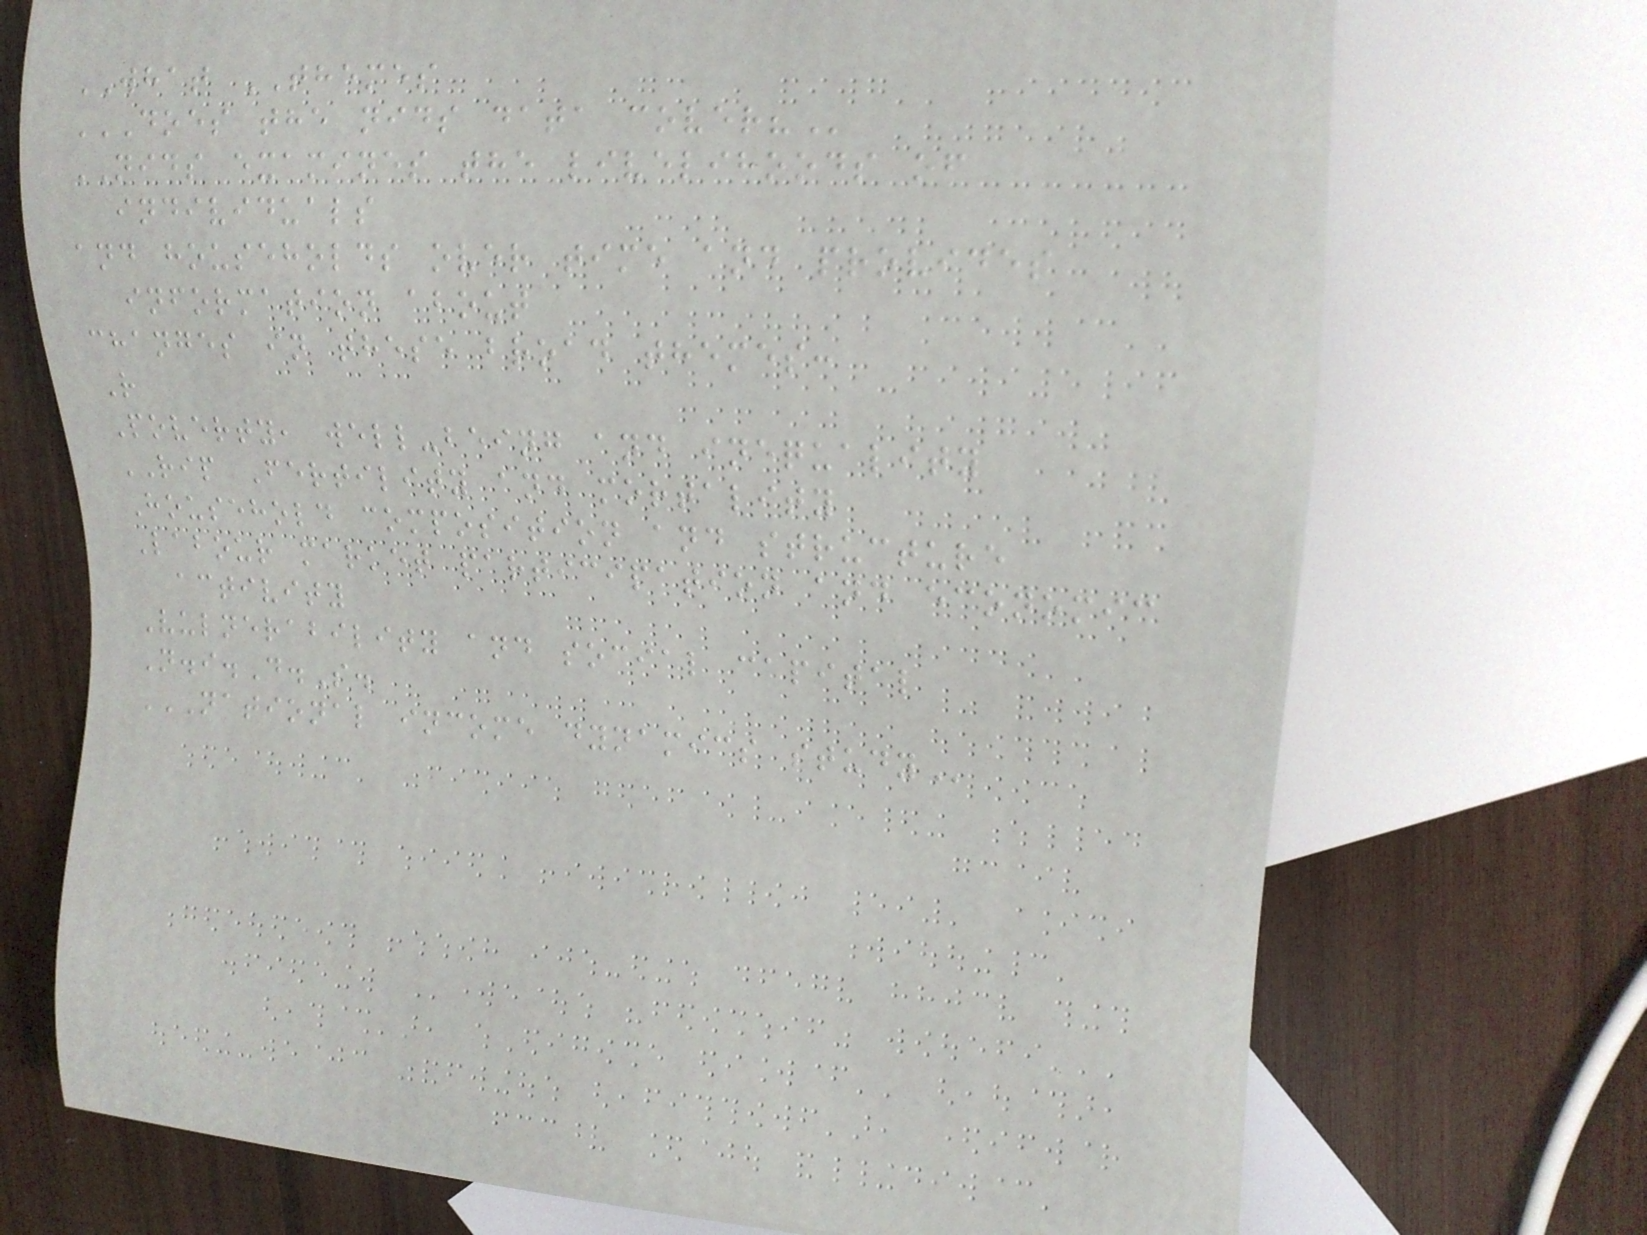WHAT THEMES
DOES THE NIDS DATA COVER?
NIDS examines the livelihoods of
individuals
and households over time and provides
information about
changes in these broad themes:
R
Poverty, well-being and inequality
RIP Fertility and mortality
Household composition and structure
Labour market participation and economic
activity
Vulnerability and social capital
N.i.D.S.
NATIONAL INCOME DYNAMICS STUDY
